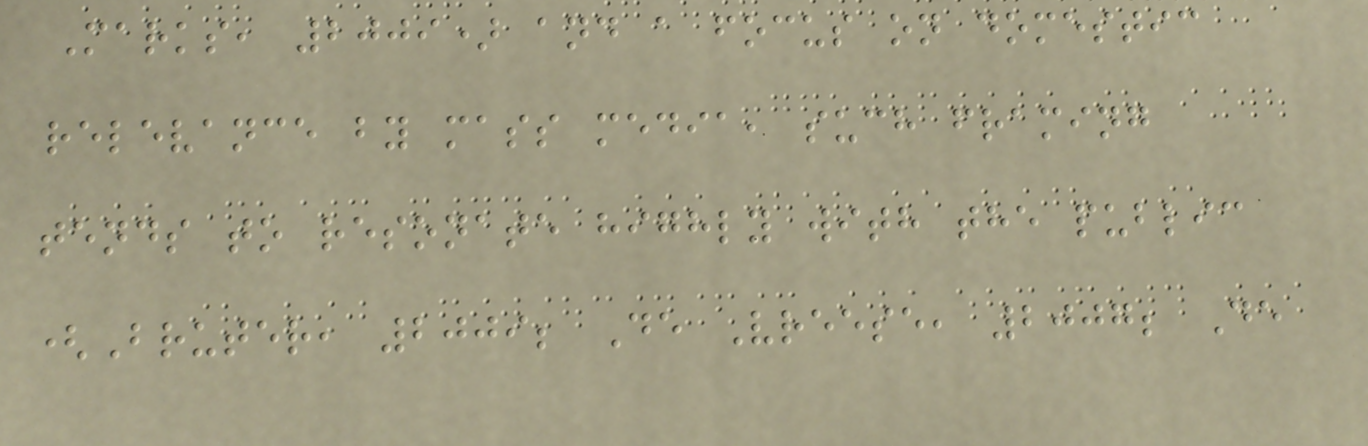Marks, 2009) and a focus on domestic
relevance by mass media, such framing
tends to resonate highly with the public
(Bruter, 2009; De Vreese, 2007; De
